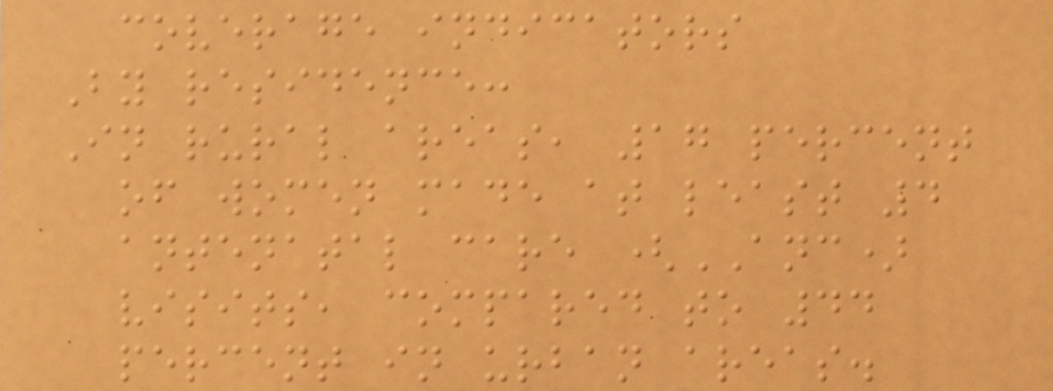coverage indicators
By residence:
In rural areas, 17 percent
of women made at least 4
antenatal care (ANC)
visits, compared to 44
percent in urban areas.
